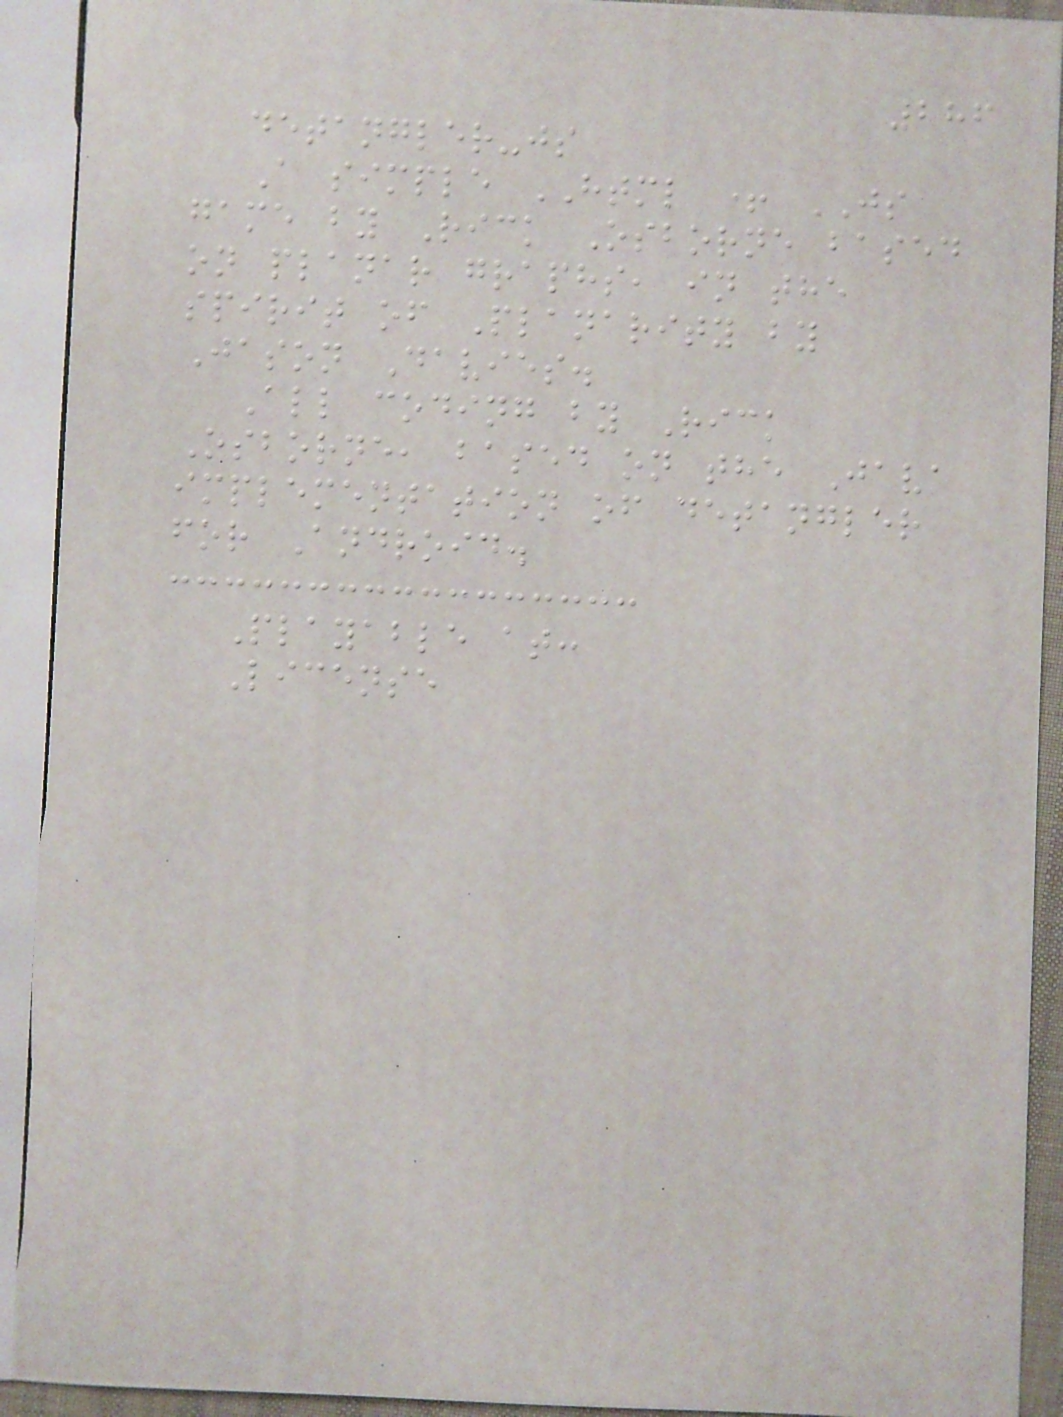286
detangler-js
A simple HTML + JS
game by Rick Osborne based
on planar graphs, in the
spirit of Planarity by
Jason Davies.
All coding by Rick
Osborne, based on the Java
implementation of detangler
for Android.
Playable at:
License
